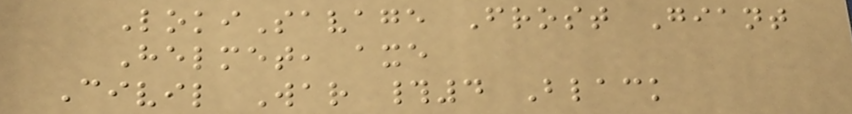LokiSavage Frost Giant
Helmet, axe
Civil War #4 Black
